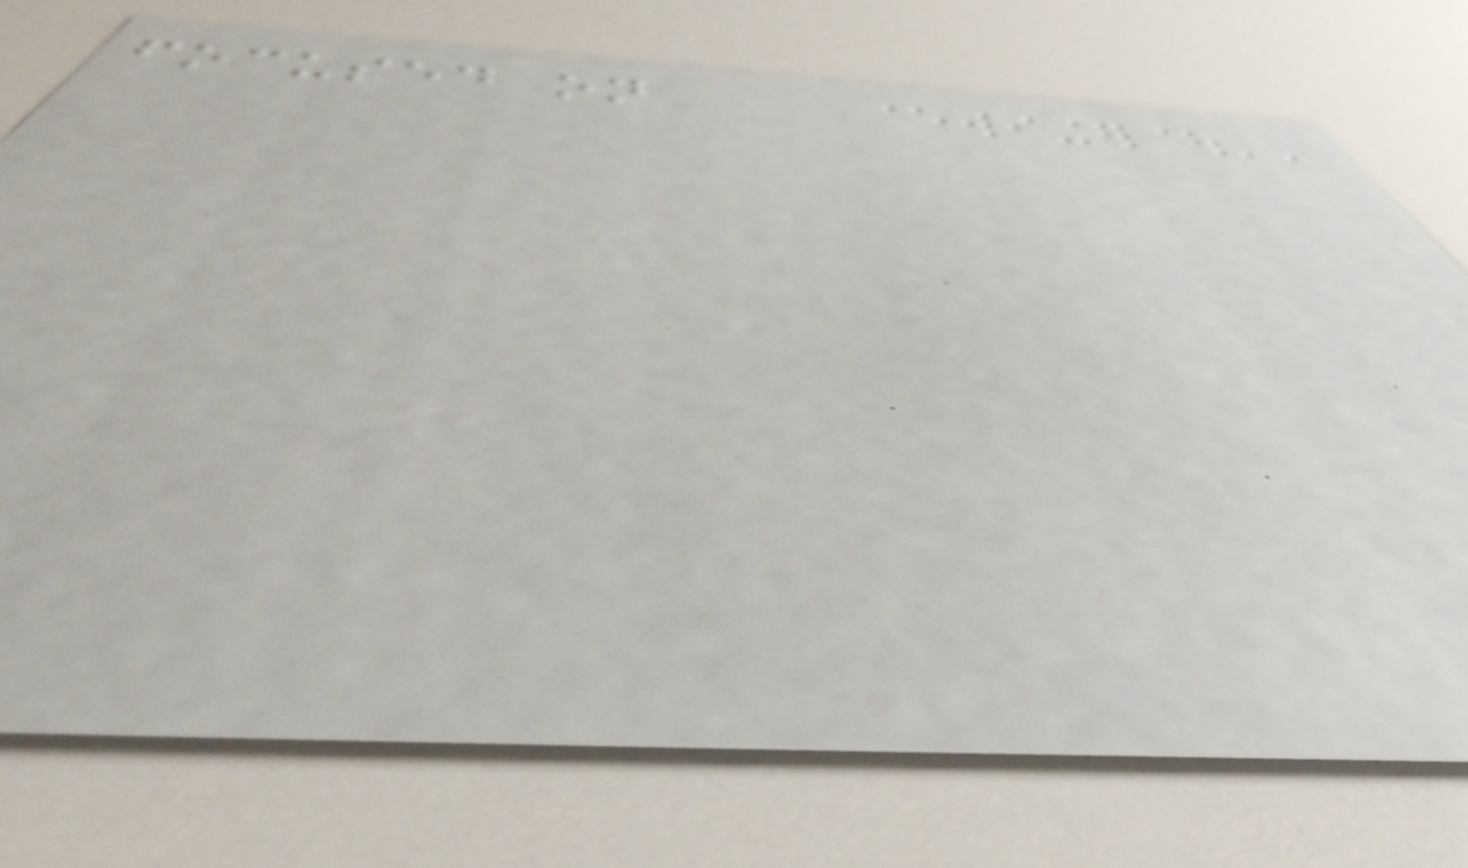focused on
